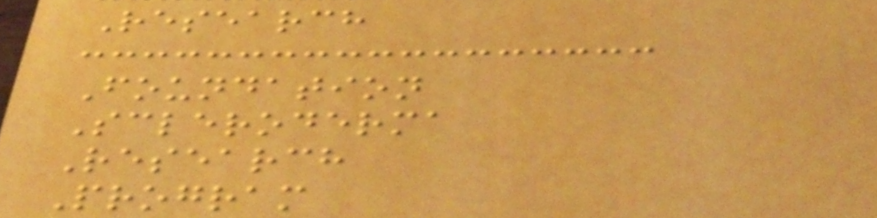Research
Foundation
Scleroderma
Research
Program
